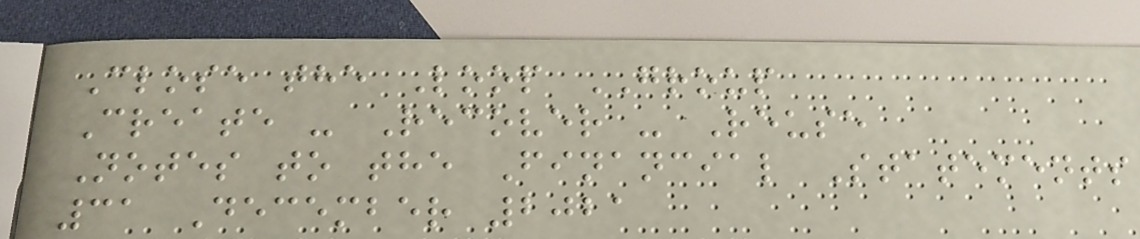Close the Loop GROUP
Create - Recover - Reuse
Notes to the Financial Statements
31 December 2021
